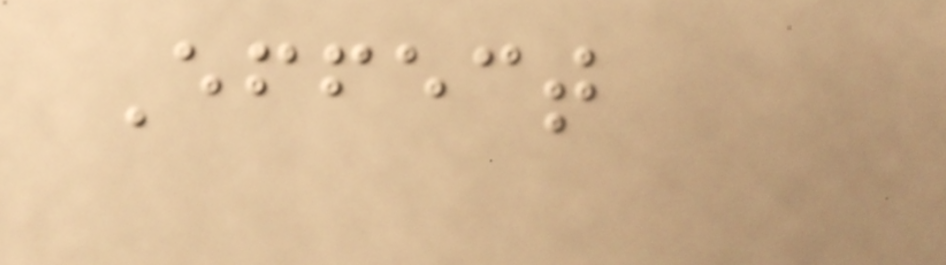Effect
